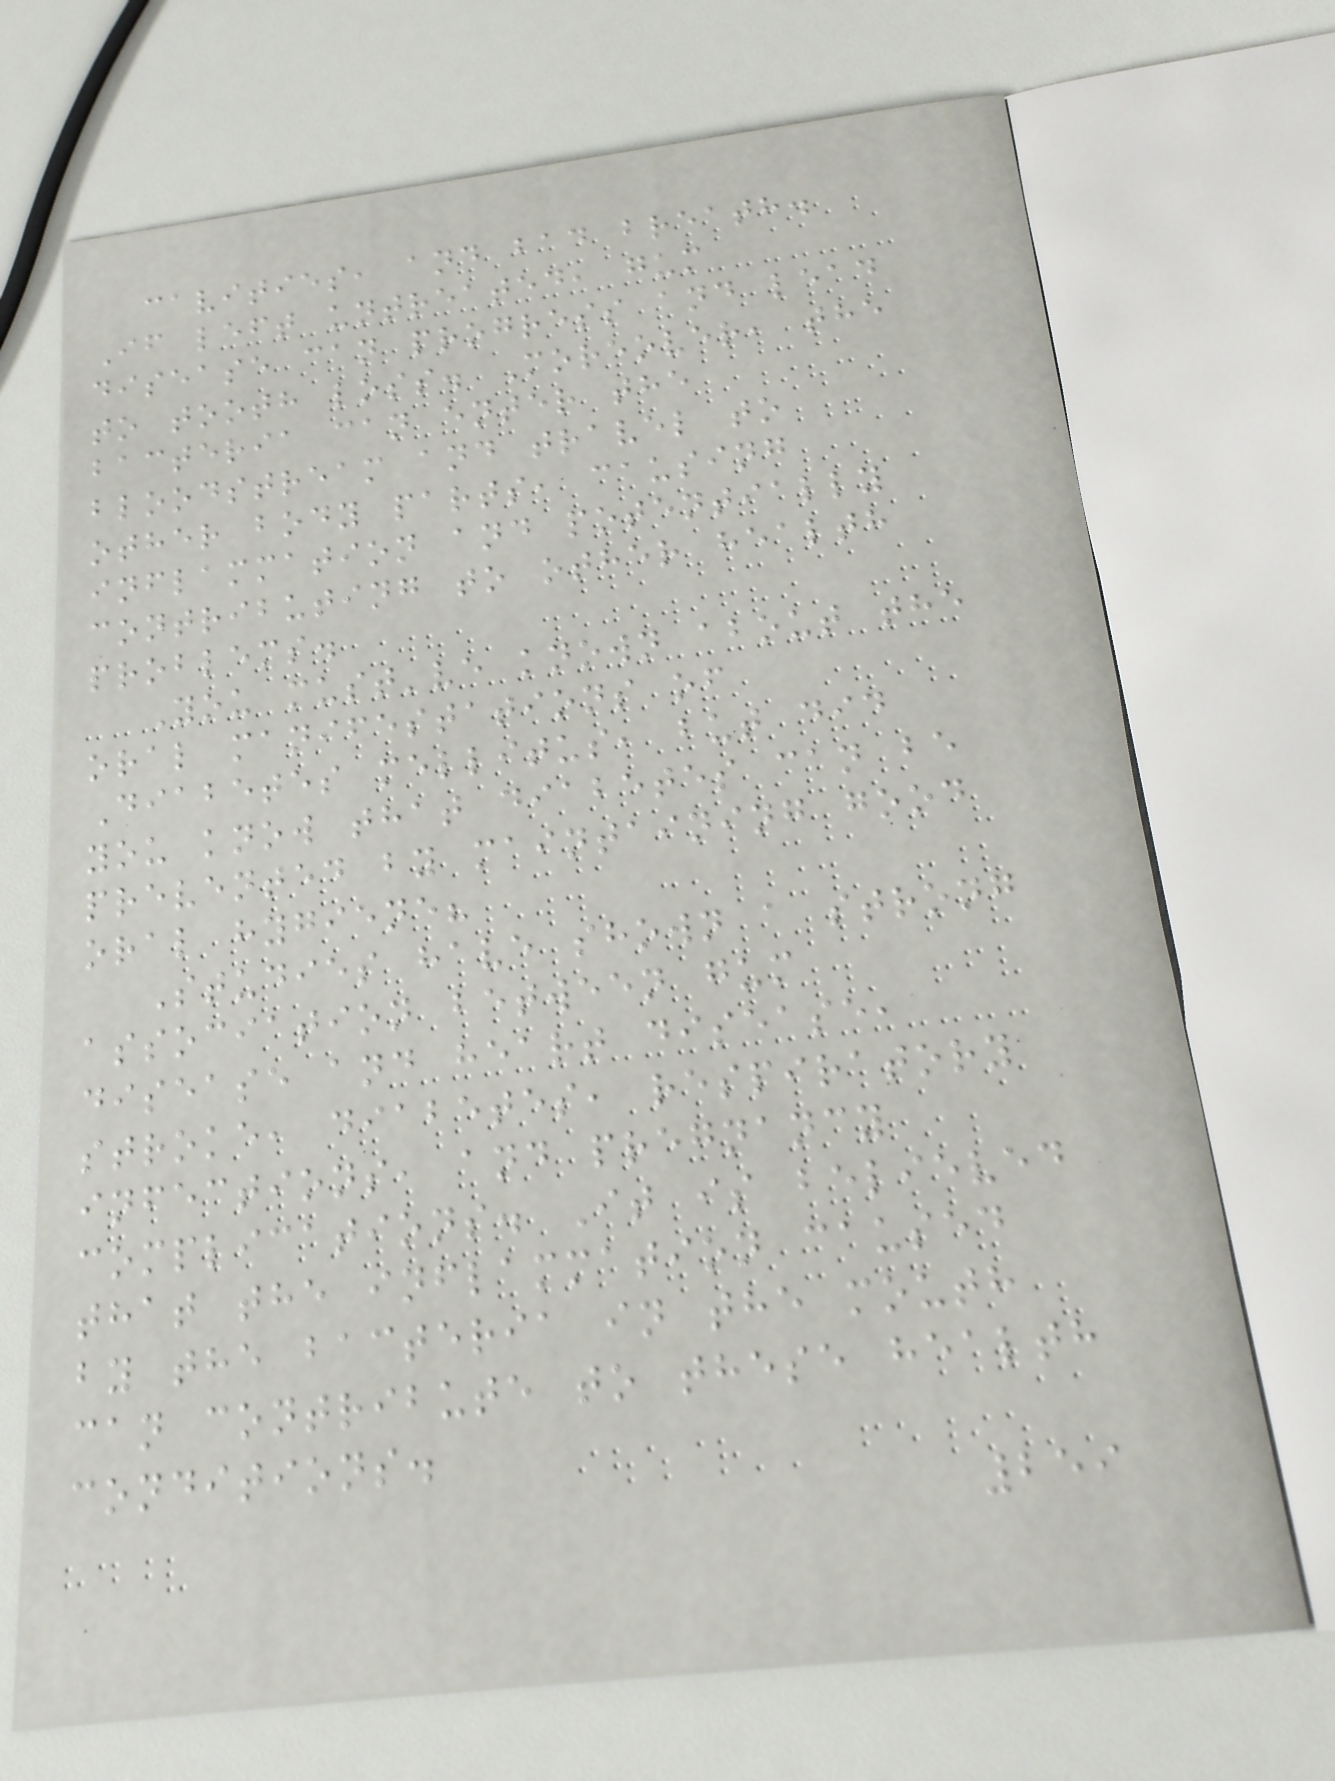cavities, and bad breath.
If left untreated, gum
disease can progress and lead
to tooth loss. Moreover, the
bacteria can enter the
bloodstream and travel to
other body parts, causing
inflammation and potentially
contributing to other health
problems.
You must've known about the
oral manifestations of
Diabetes mellitus, but did
you know that diabetes can be
prevented by maintaining good
oral hygiene?
Studies have shown a strong
association between gum
disease and heart disease,
stroke, diabetes, respiratory
infections, and pregnancy
complications. It is believed
that the inflammation caused
by the bacteria in the mouth
can contribute to these health
conditions.
259
